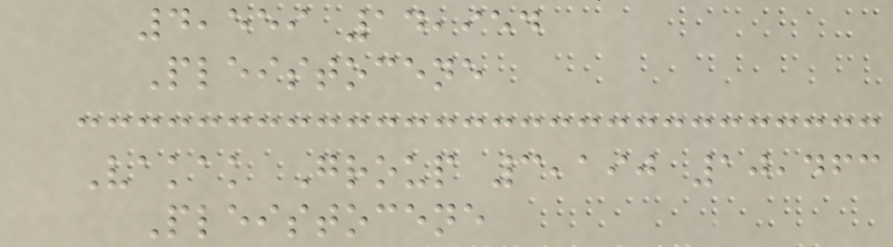4,559 14,954
Pleistocene
Vakak Group 3,190 10,463
Pleistocene
